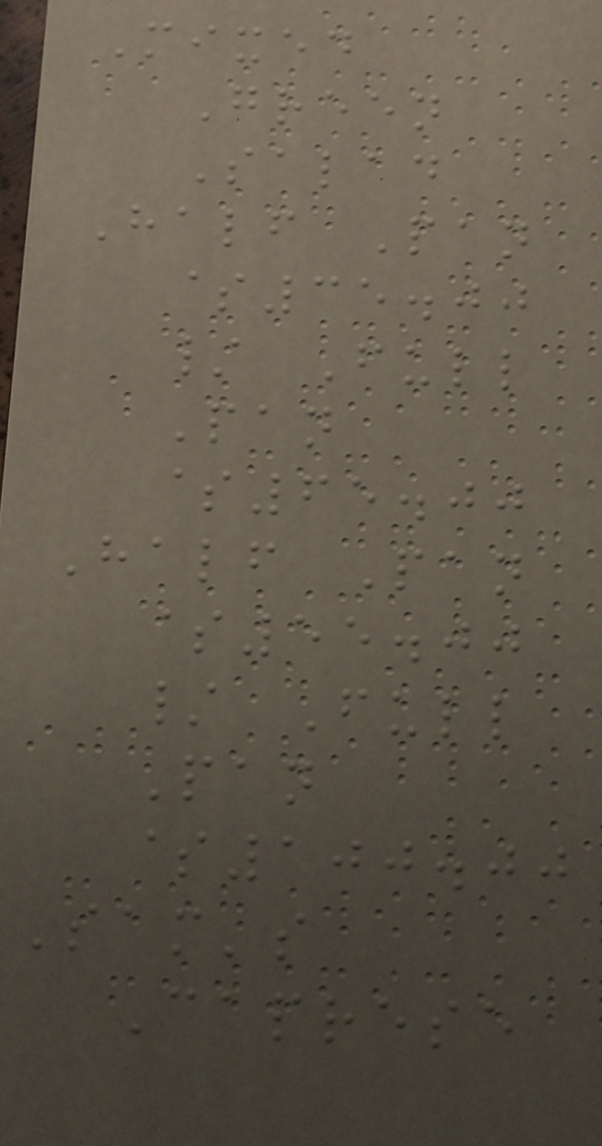Mixed
Green
Salad
Half Pan
$35.00
/ Full
Pan
$65.00
Half Pan
$55.00
/ Full
Pan
$100.00
Sam's
Caprese
